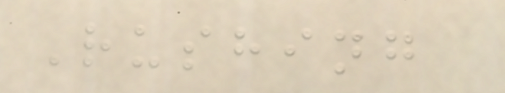Rushing
